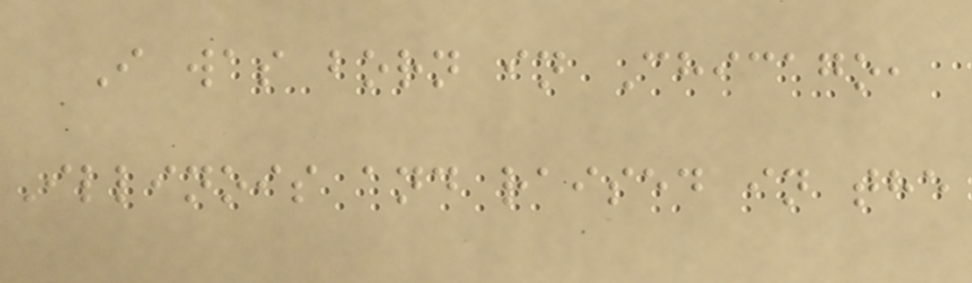I was born in Chicago,
Illinois and raised in the
